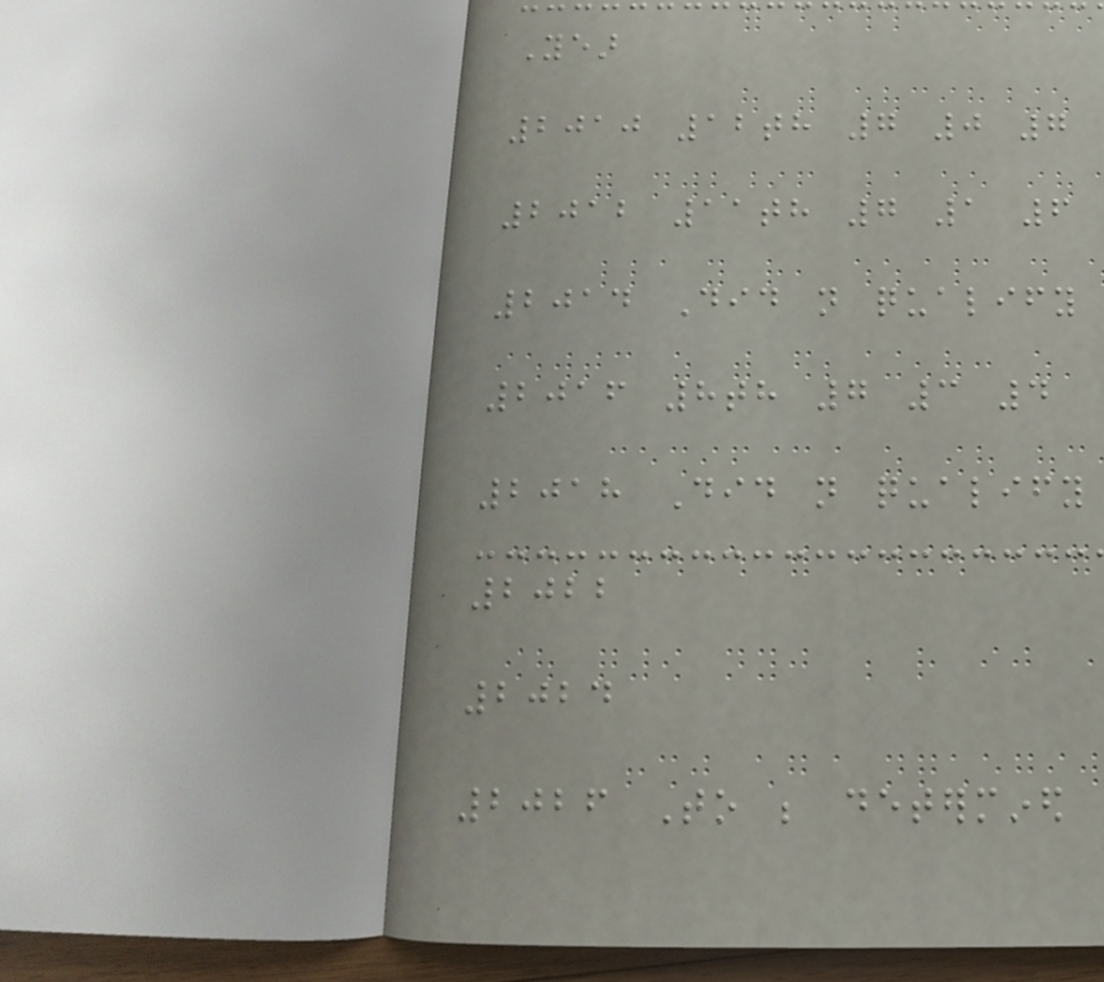Year
2010 12th 7 0 7
2012 11th 7 1 6
2014 Did not qualify
2016 8th 7 3 4
2018 Did not qualify
2022
2024
2026 To be determined
